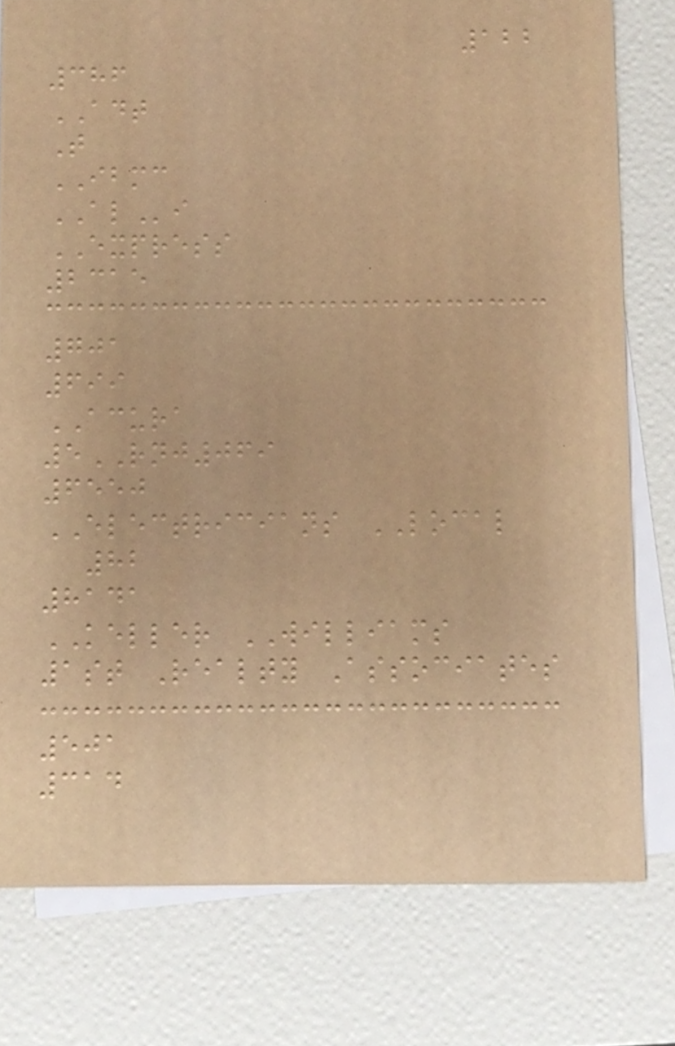122
386
ADT
T
IBMC
ALi
EXPRESS
2315
701
699
ACURA
5RNJ069
6550
ELECTRICIANS LOCAL
82
8141
KELLER WILLIAMS
1st Realty Associates
501
314
